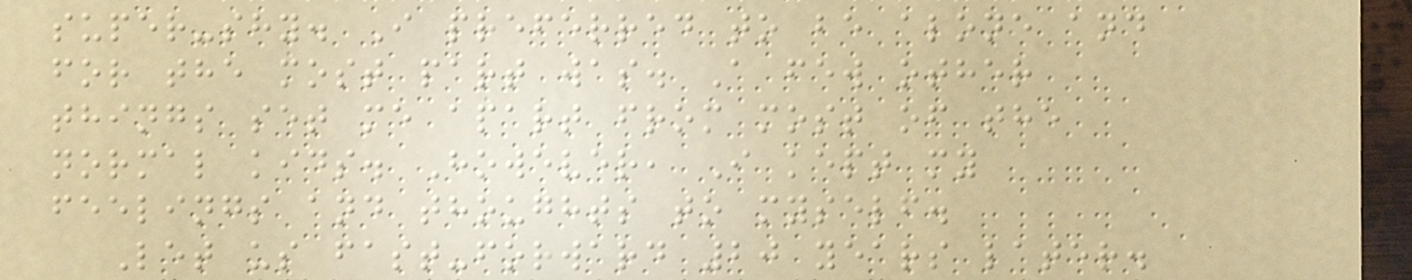super-shy. I preferred to be alone and
for the most part was. A few other
things set me apart from most of the
normal kids. However, I kept my
feelings and thoughts to myself.
Let us fast-forward 20 years later.
